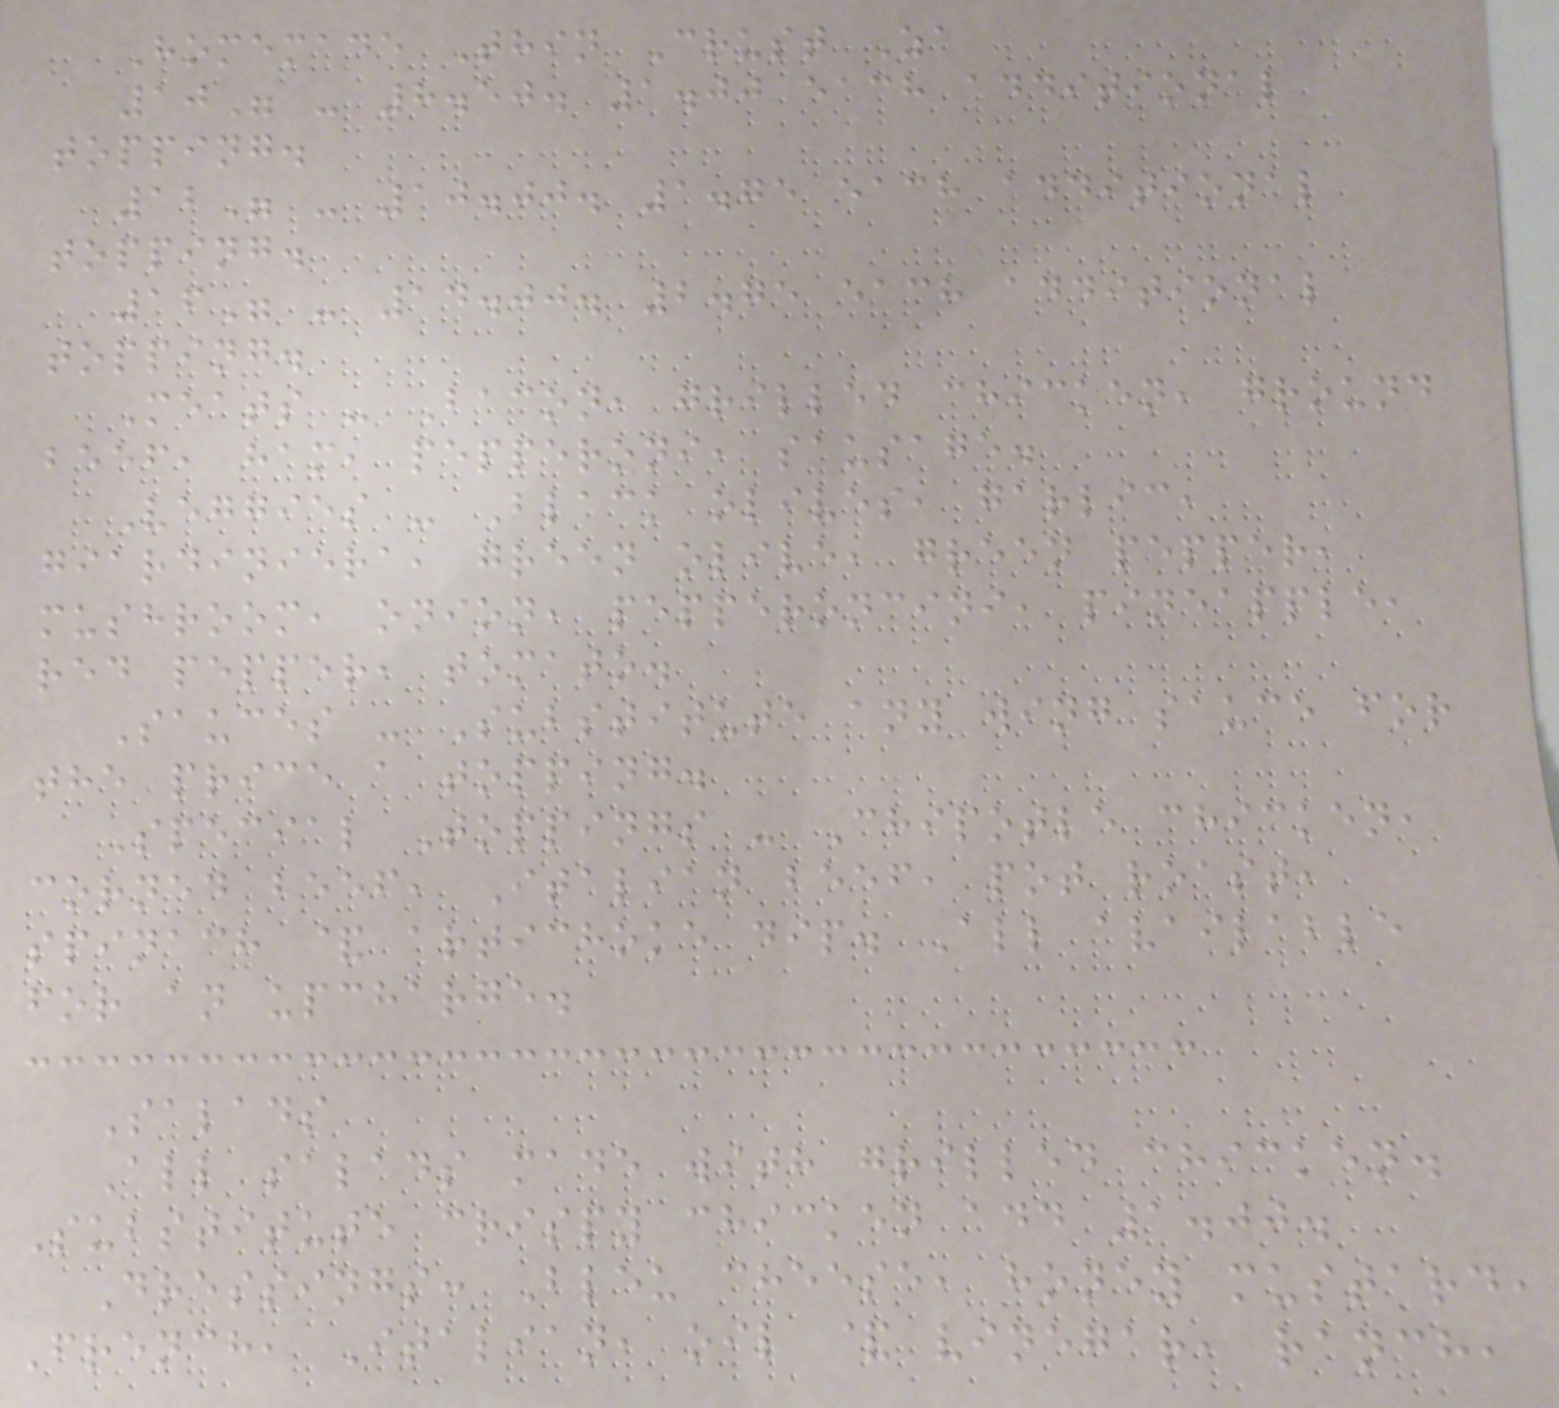Homemade Thin Crust Za
10" - 8.50. 1.00 each additional
topping.
12" - 10.00. 1.75 each additional
topping.
16" - 14.00. 2.75 each additional
topping.
Meats - Bacon, grilled chicken, ground
beef, ham, pepperoni, sausage.
Veggies - Black olives, garlic,
giardiniera, green olive, green pepper,
mushroom, onion, pepperoncini, pineapple,
red pepper, tomato.
Sauces - Substitute any wing sauce for
the price a topping.
Special Toppings - Chipotle chicken,
corned beef, Italian beef, pot roast,
spinach & artichoke dip. All available
for an upcharge.
Salads
All salads made with grilled chicken.
Substitute crispy chicken add 1.00.
Dressings: Bleu cheese, honey mustard,
French, Italian, oil & vinegar, ranch,
